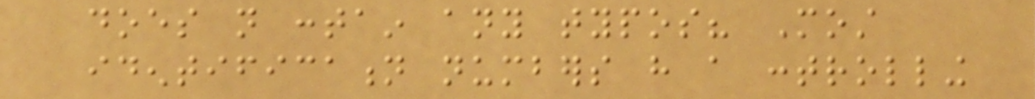does not contain any typos? Most
identification numbers have a controlling
